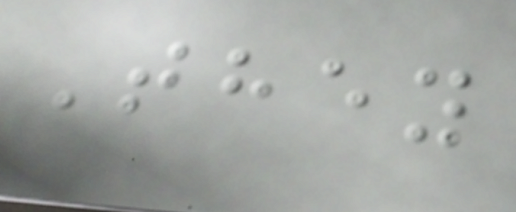They
